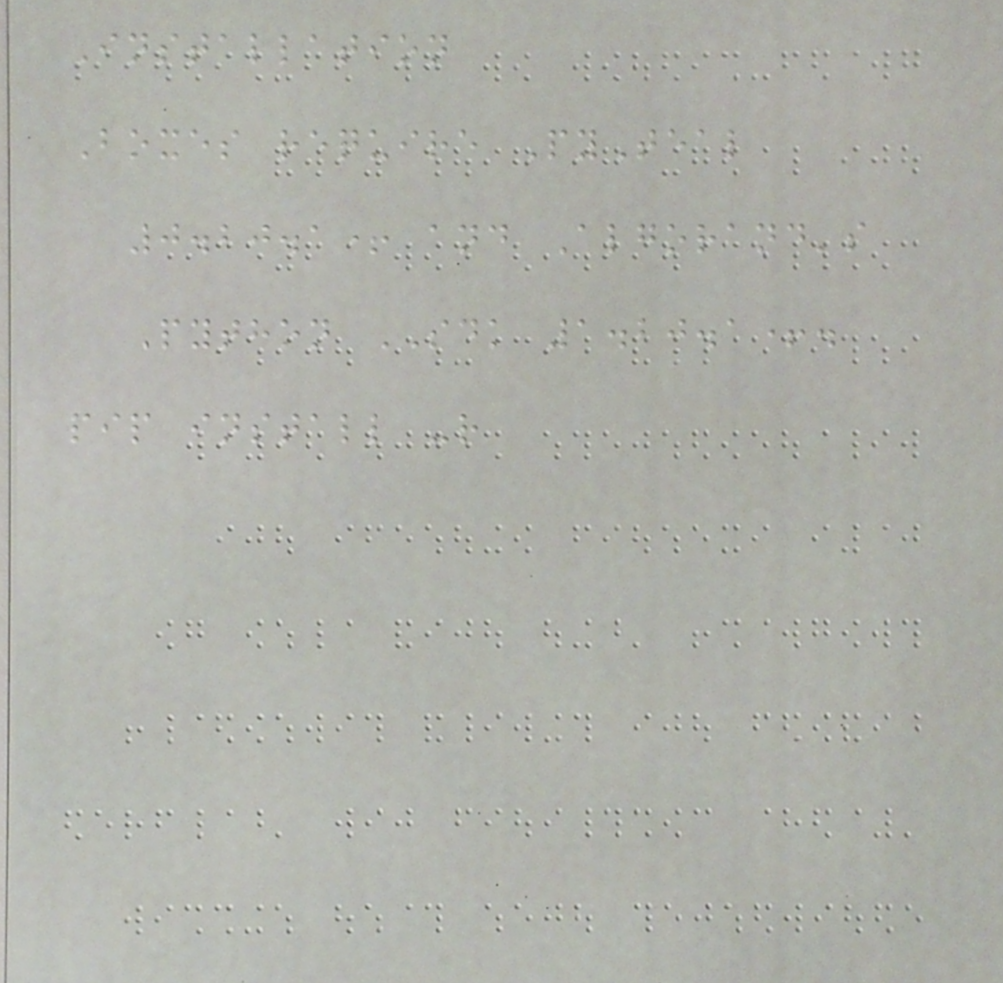Installation
Boxes require PyTeal
0.20.1+ and Algorand's
Python SDK 1.20.1+.
pip install -r
